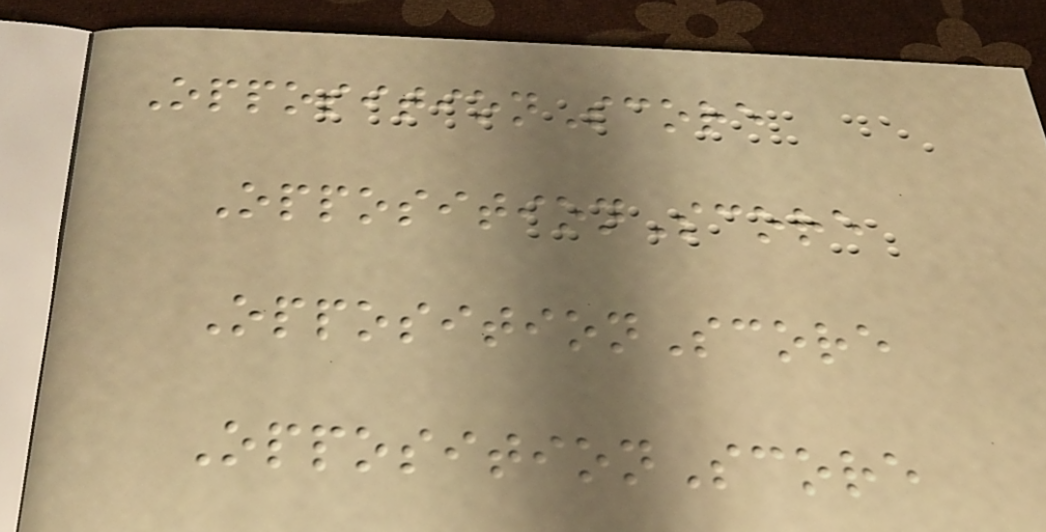OppositionScore
OppositionScore
OppositionScore
OppositionScore
